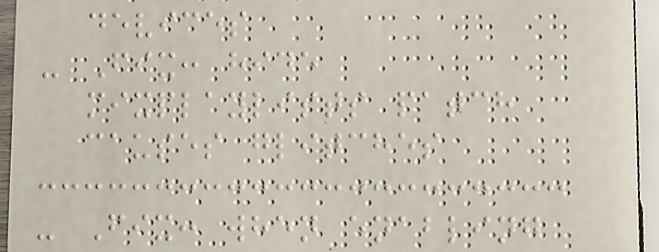devices
- Fix: hide
mixplaylists patch
causes glitches
- Fix: when enabling
